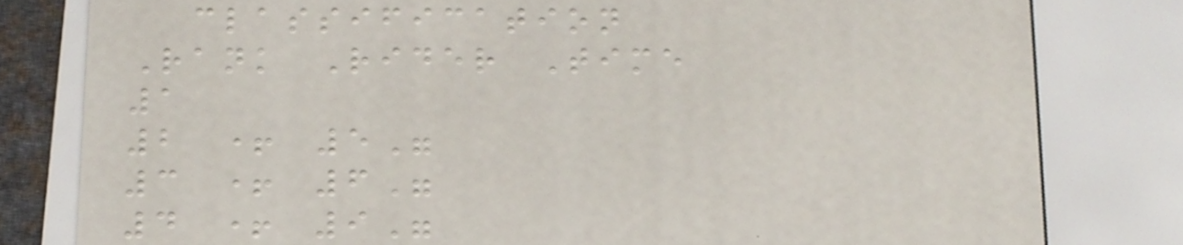classification
Rank Rider Time
1
2 + 5"
3 + 6"
4 + 9"
